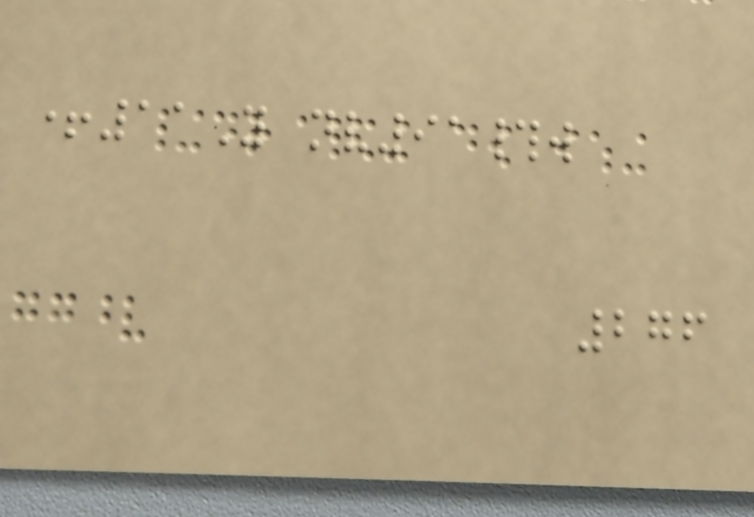+11Y nv91#w
276
